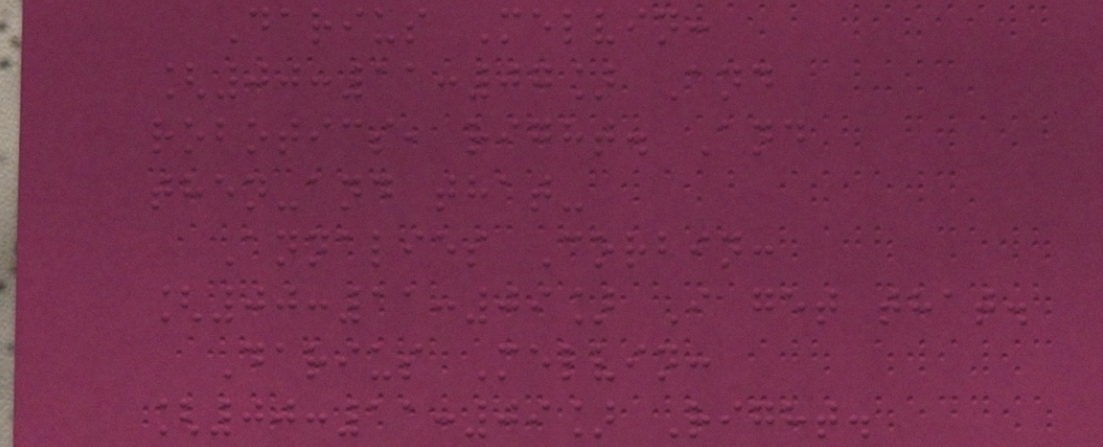Darius Melvin:
[00:11:07] And
robotics, right. And
then-and that-
Annalies Corbin:
[00:11:09] I get that.
Darius Melvin:
[00:11:09] Right.
